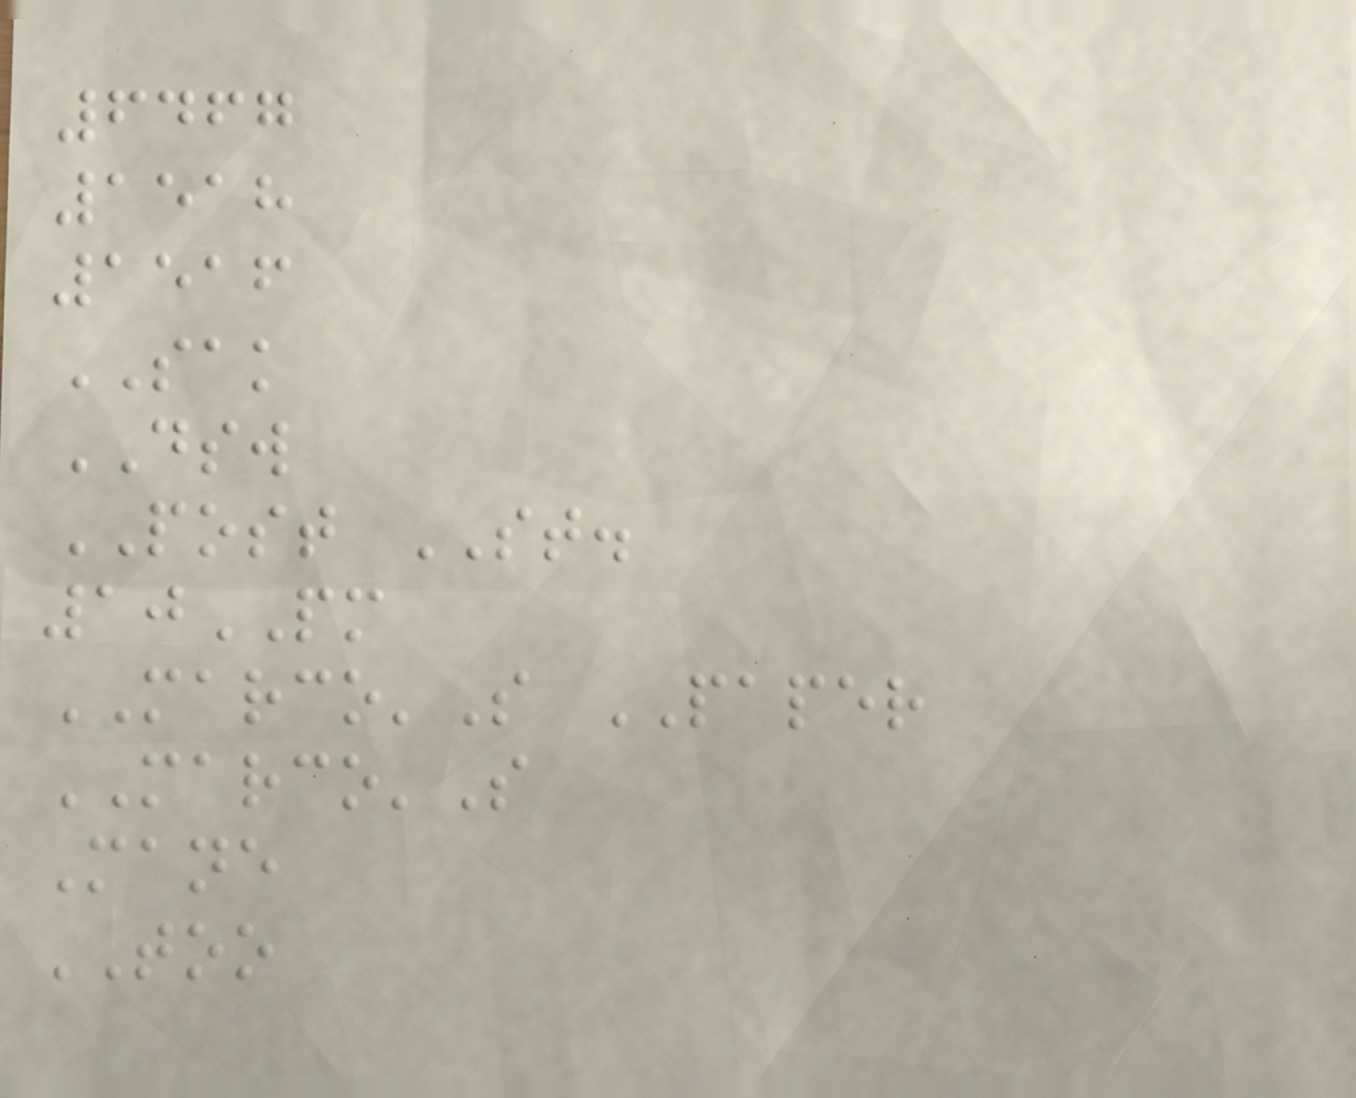6467
1518
1516
SAK
DSW
POST ST.
10PM
MARCO'S PAPER
MARCO'S
Mane
TOO
